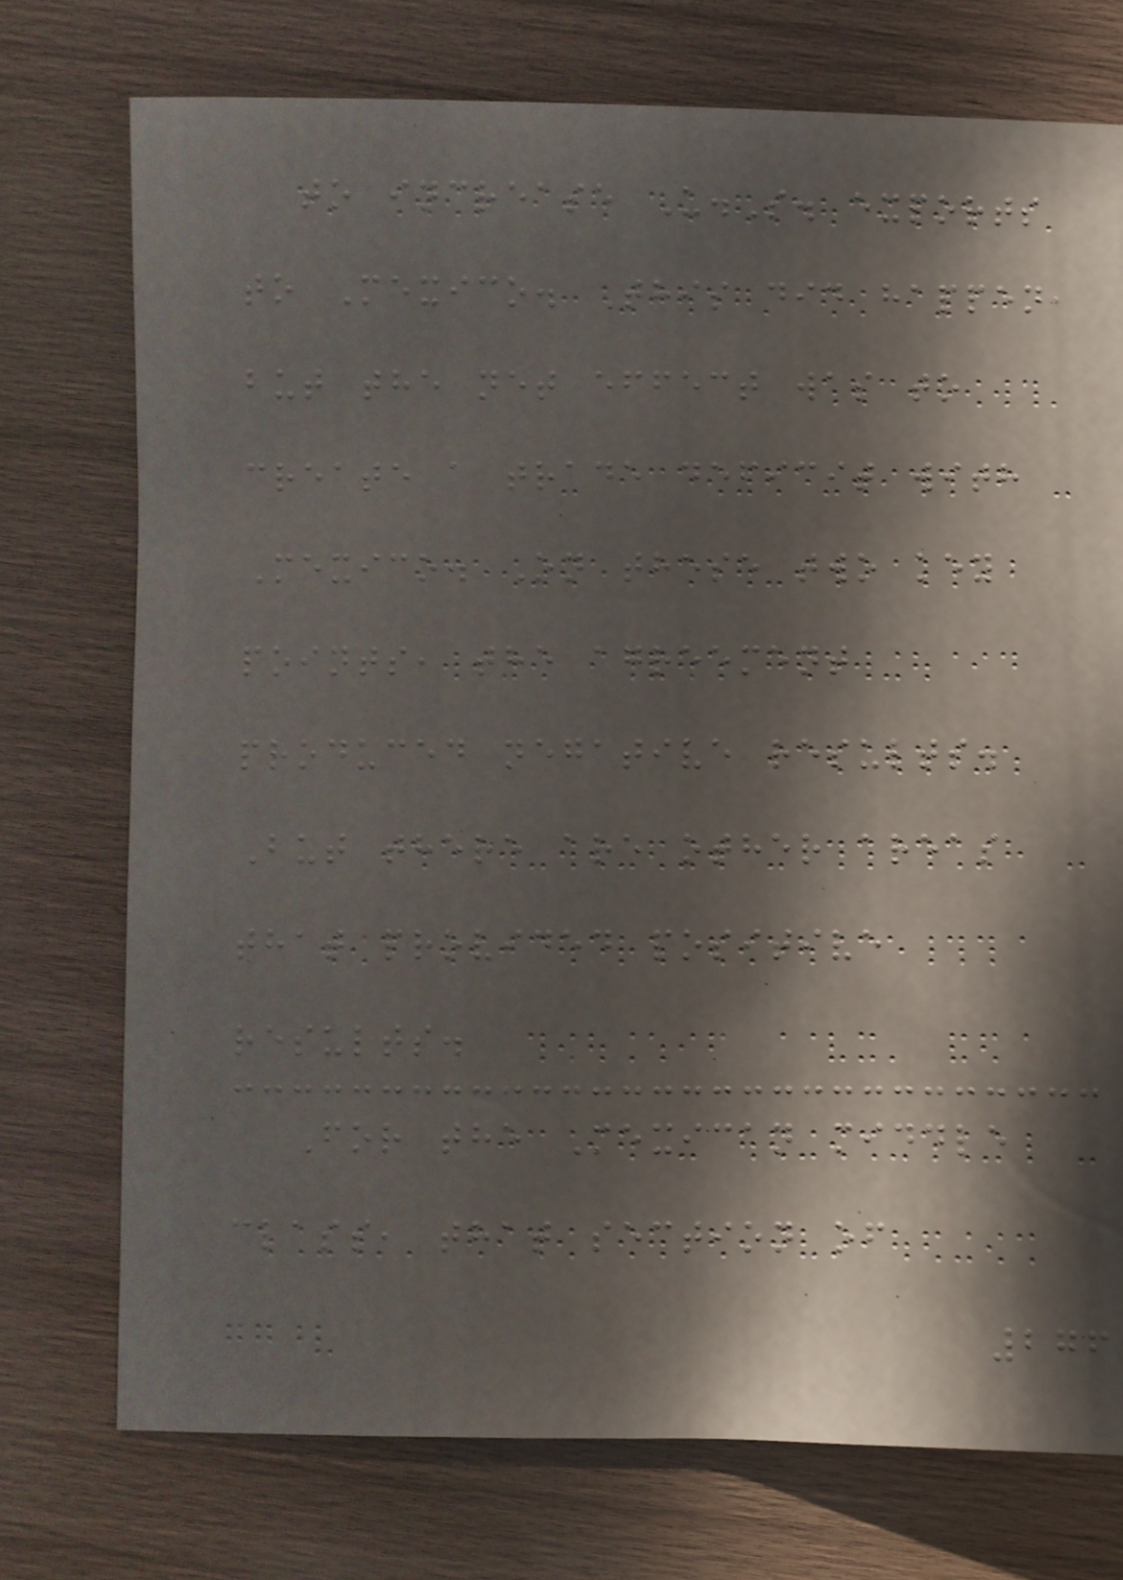to increase U.S. exports
to Mexico. This did happen,
but the net effect was to
create a trade deficit with
Mexico. On these two key
points, the agreement
produced negative results.
But there are other areas
that provided positive
results.
For the Mexican middle
class, that section of
276
